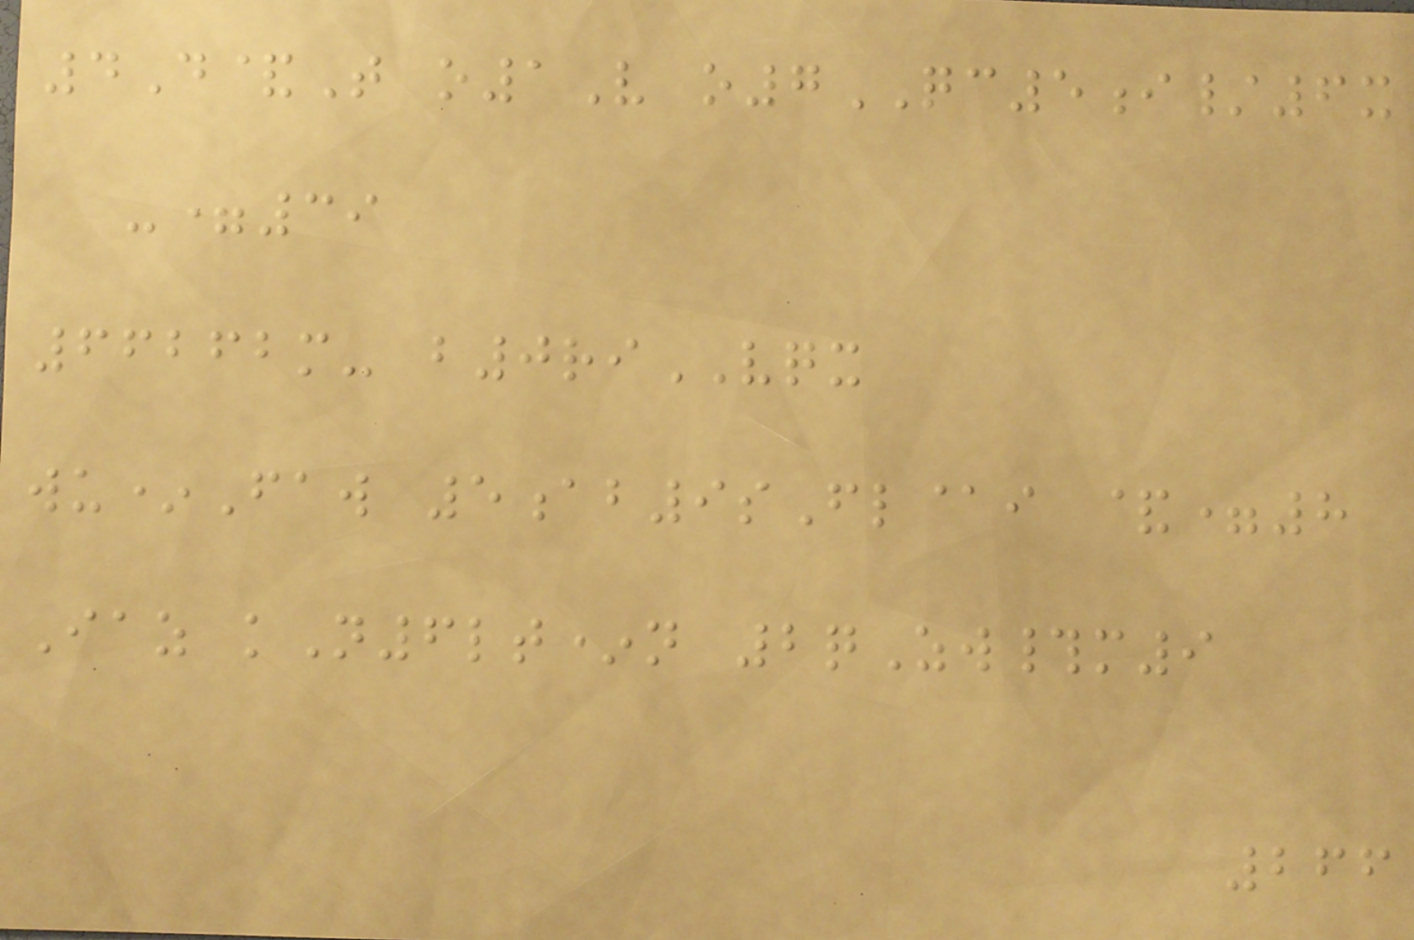4D&T o1V o7QC5i/6x
-=39
66262m- b0riVQX
wu*Faw 5ab9sFl@i &=8
Iaz kN6lt*n 2qZw#m9
266
